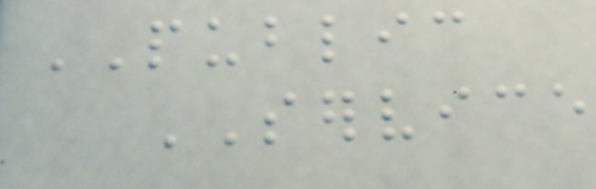PUBLIC
SERVICE
